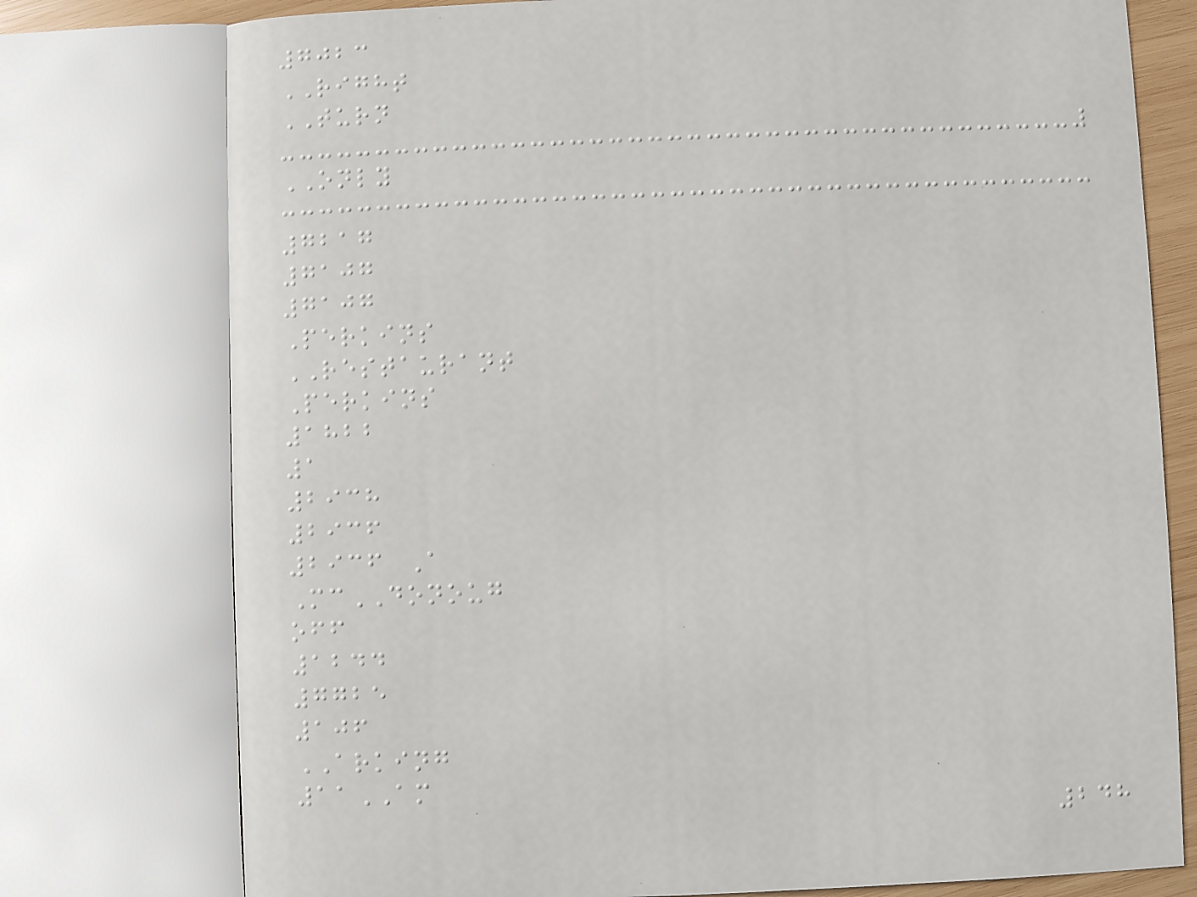7023
RIGHT
TURN
ONLY
7217
7107
7107
Perkins
RESTAURANT
Perkins
1822
1
2938
2936
2936 A
McDONOUG
off
1244
7725
106
ARKING
11AM
248
